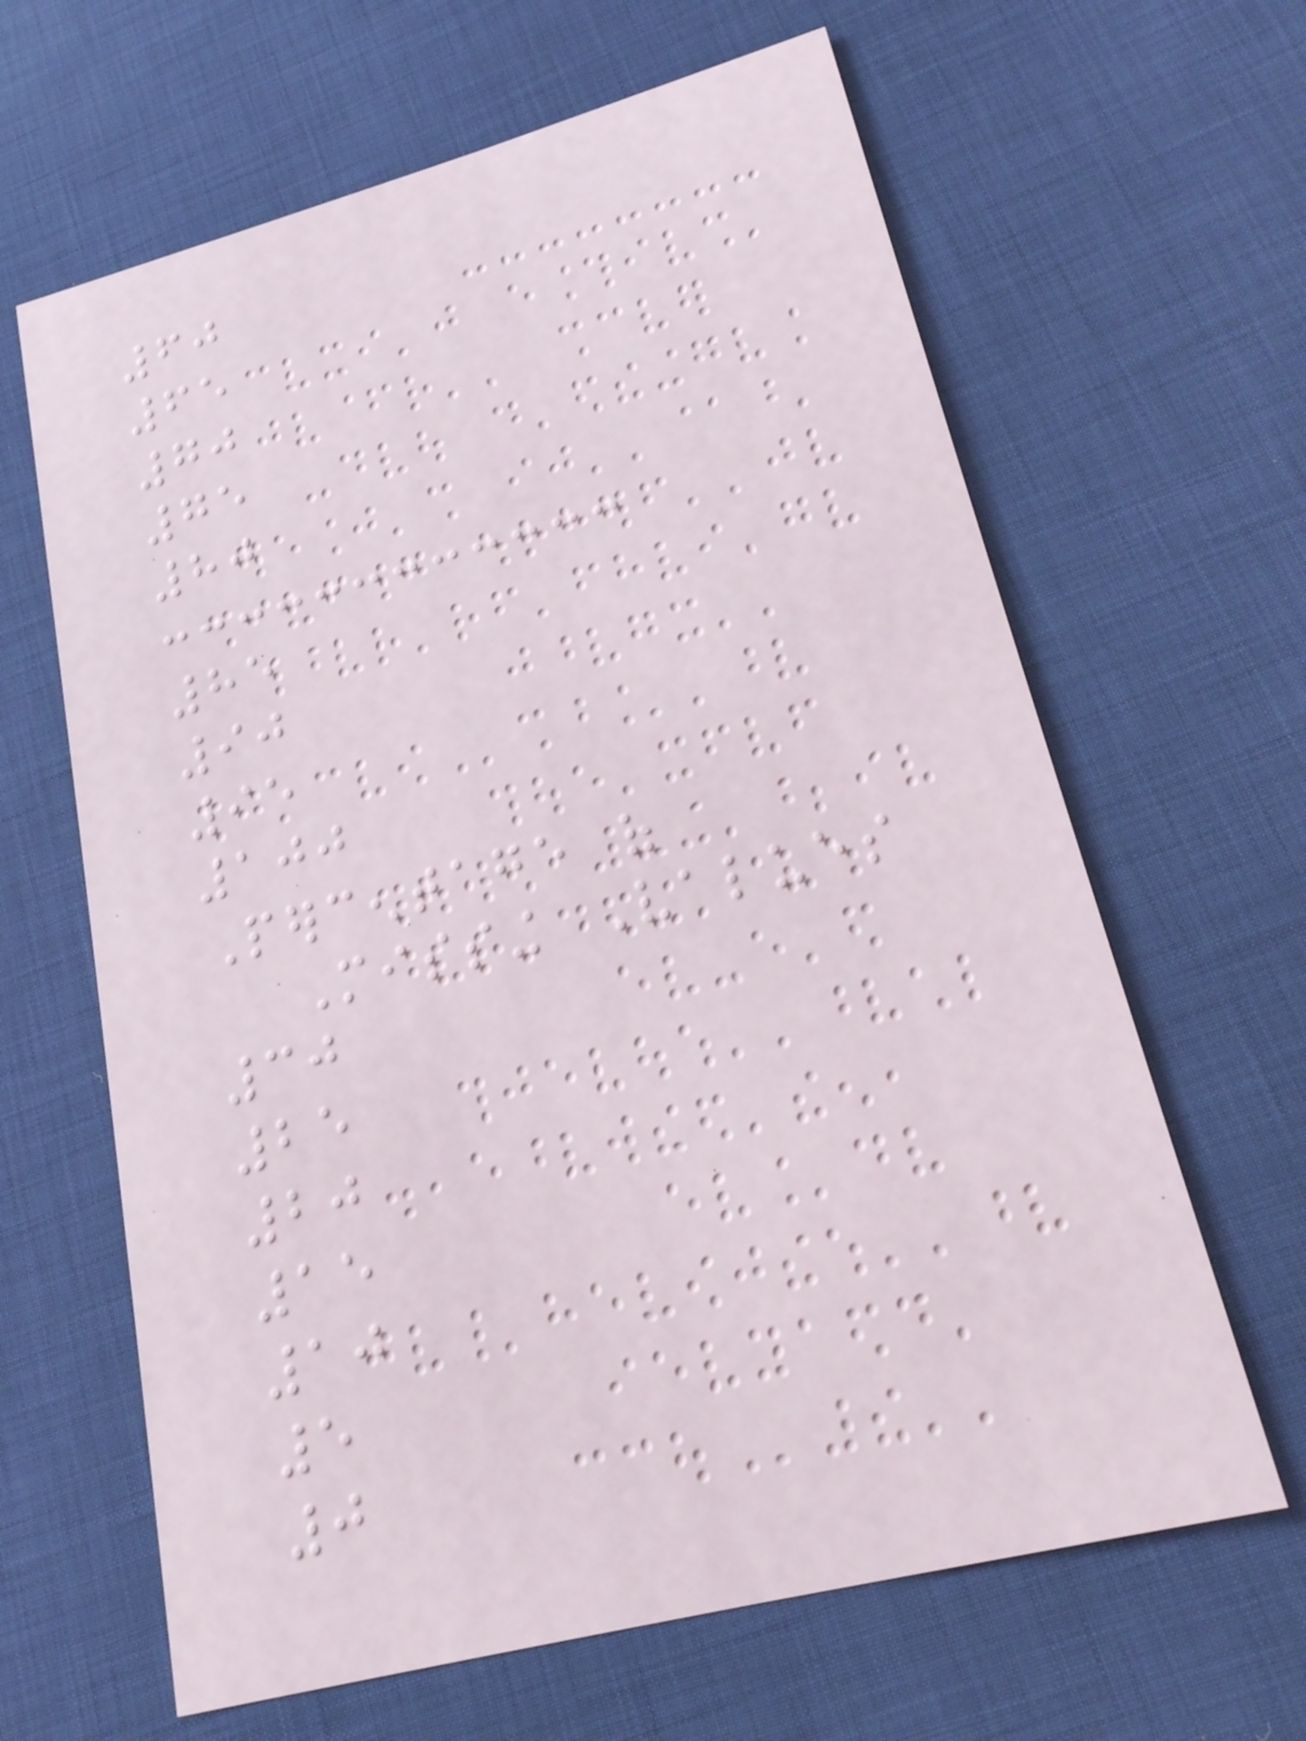60
65
70
75
80
85
90
95
100
Percentage of
Missing Values
30
25
20
15
10
5
0
